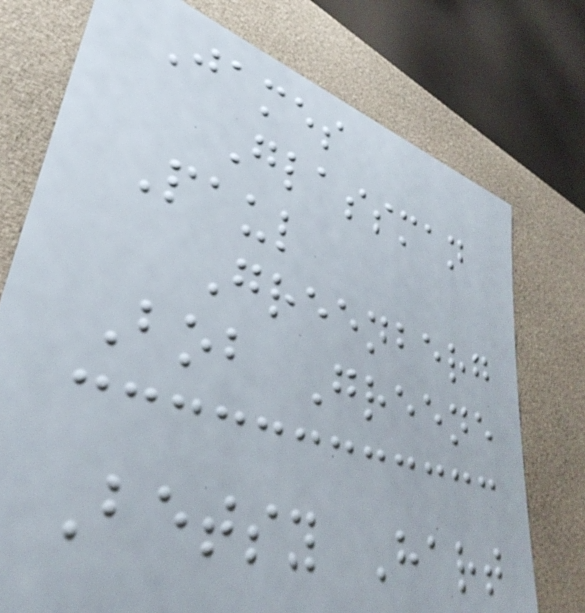James
Glassman
Paul
Greenberg
Bob Greene
Betsy Hart
